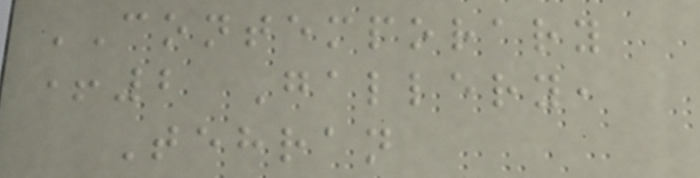CONTEMPORARY
+2 Gallery,
Tehran
